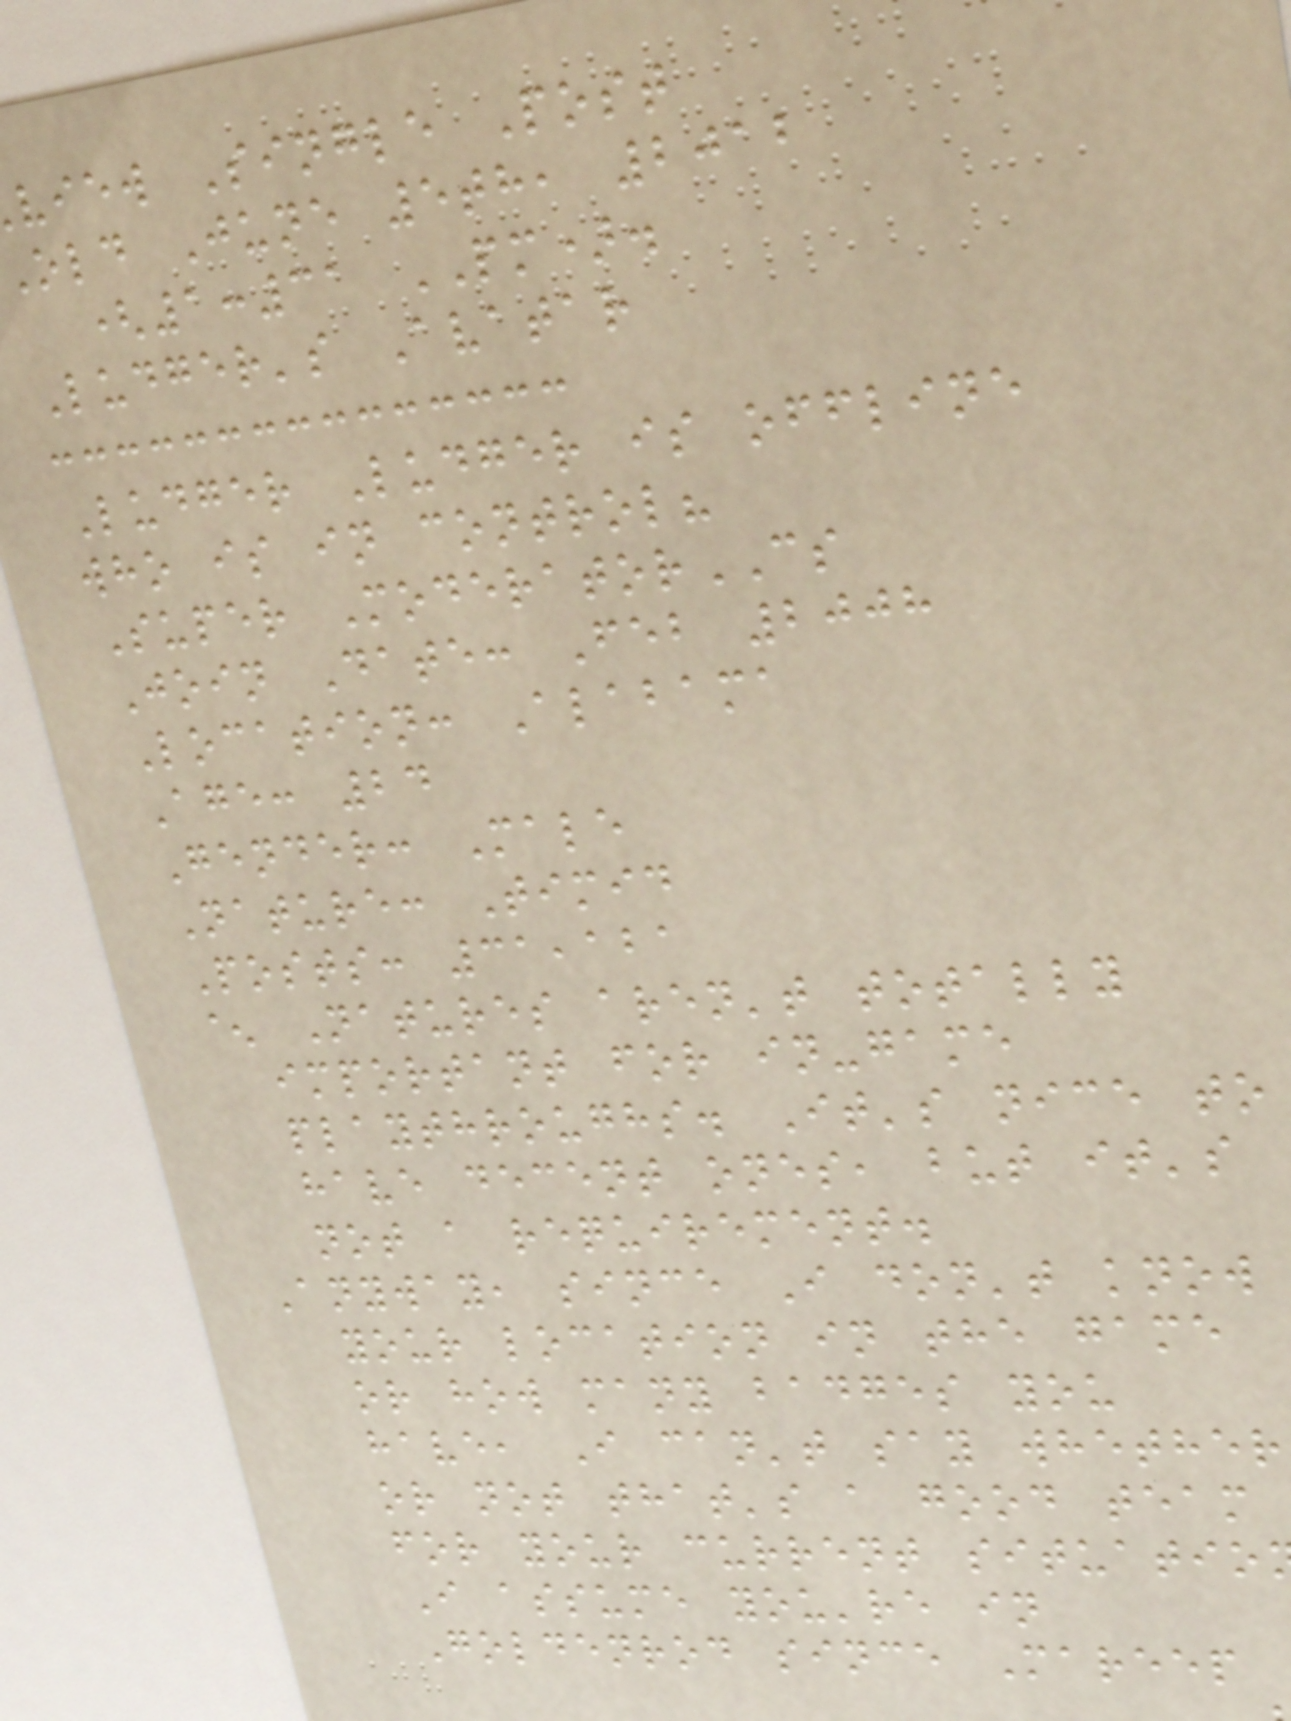view Single Post
old June 5th, 2012
(1:31 PM).
Ludger's Avatar
Ludger Ludger is offline
who is in control?
Super ModeratorCS
Join Date: Feb 2008
Location: Alabama
Age: 24
Gender: Male
Nature: Timid
Posts: 31,121
^ Natures aren't totally
important for in-game
playthroughs. It's nice to
have decent ones, but it's
not a requirement.
Anyway, since I don't know
your location in the game
or how many badges you
have, I can't say whether
or not that's a good team
for your current situatio
I assume you're in
Goldenrod since Mareep
